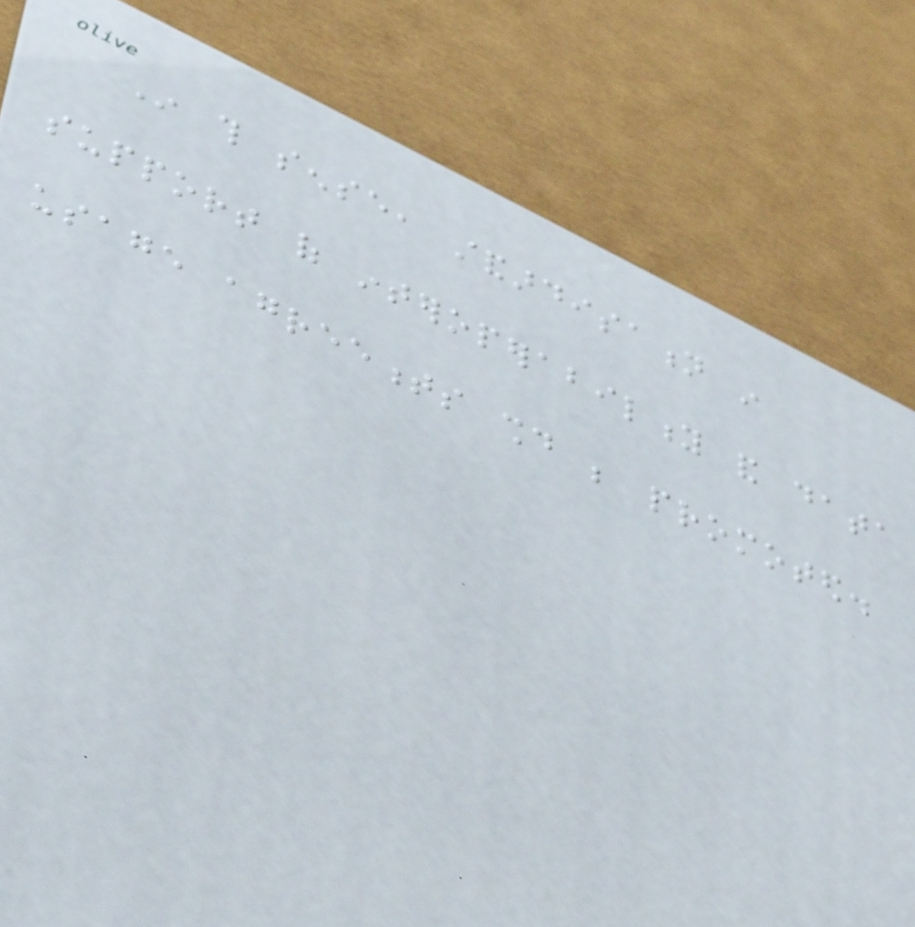In this sense, standardisation in
support of interoperability and data
usage agreements should be promoted.
